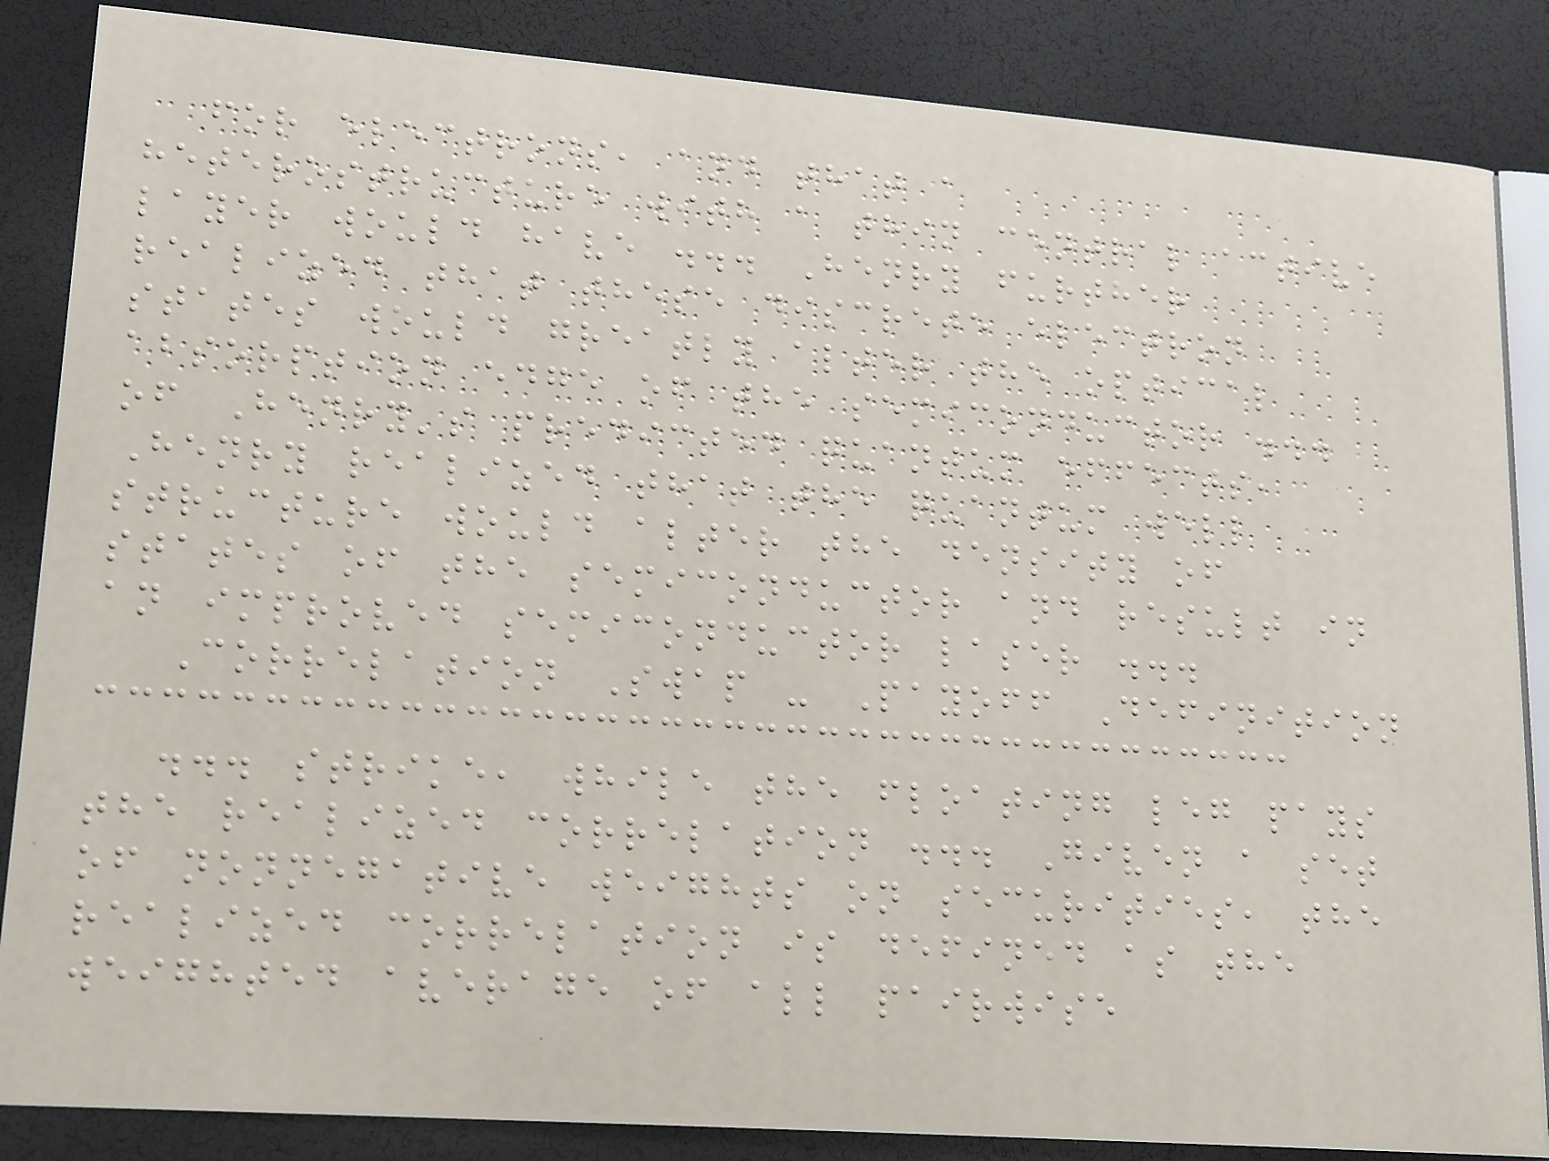for electrons, and that a
heterostructure with a thin central active
layer would have ... Henry further
realized that these discrete electron
states would greatly alter the optical
absorption edge of the semiconductor ...
of Henry's predicted quantum effects,
Henry realized that the quantum well
structure would alter the density of
states of the semiconductor and result in
an improved semiconductor laser ...
Correlation Swap - Payoff Definition
... strike, while the floating leg pays
the realized correlation ... Given a set
of nonnegative weights on securities, the
realized correlation is defined as the
weighted average of all pairwise
